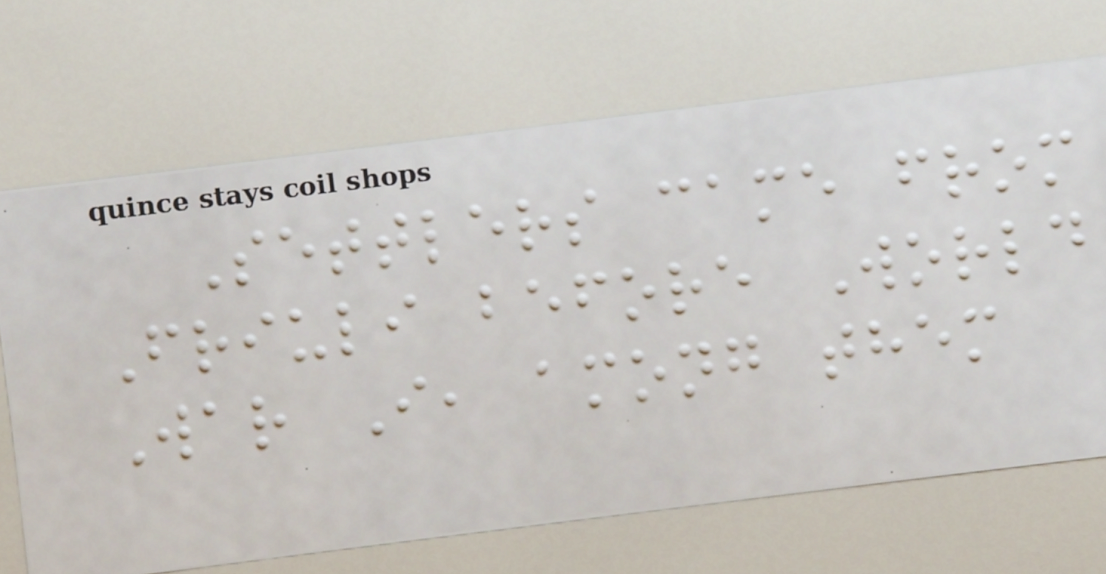Settlers came from
Friuli before World
War I, among them
